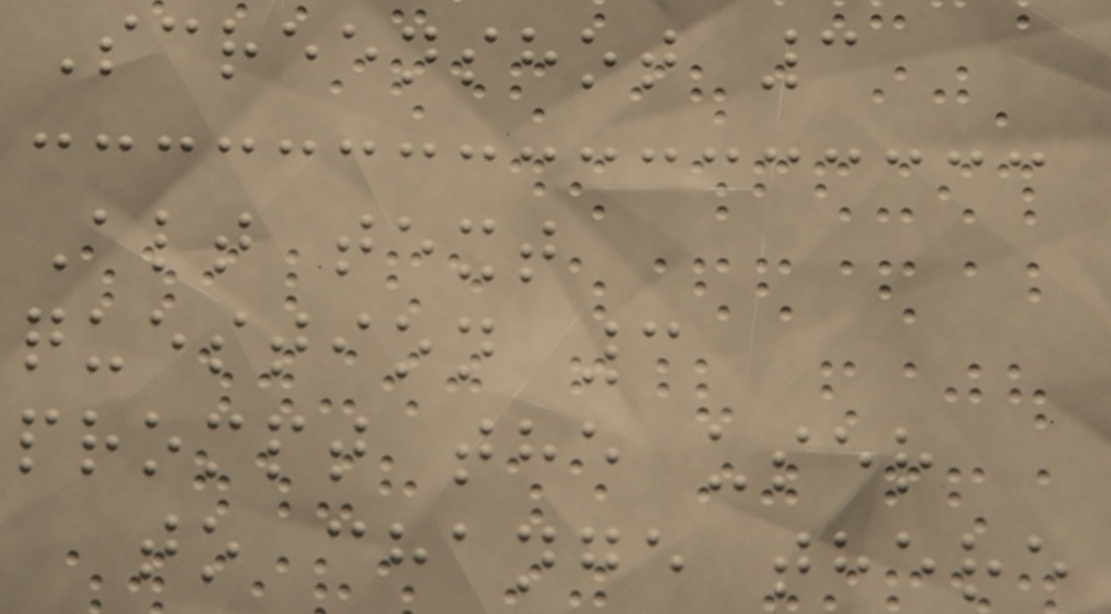Screenshot 3
Alt text
question 3
prompt the user
to change there
